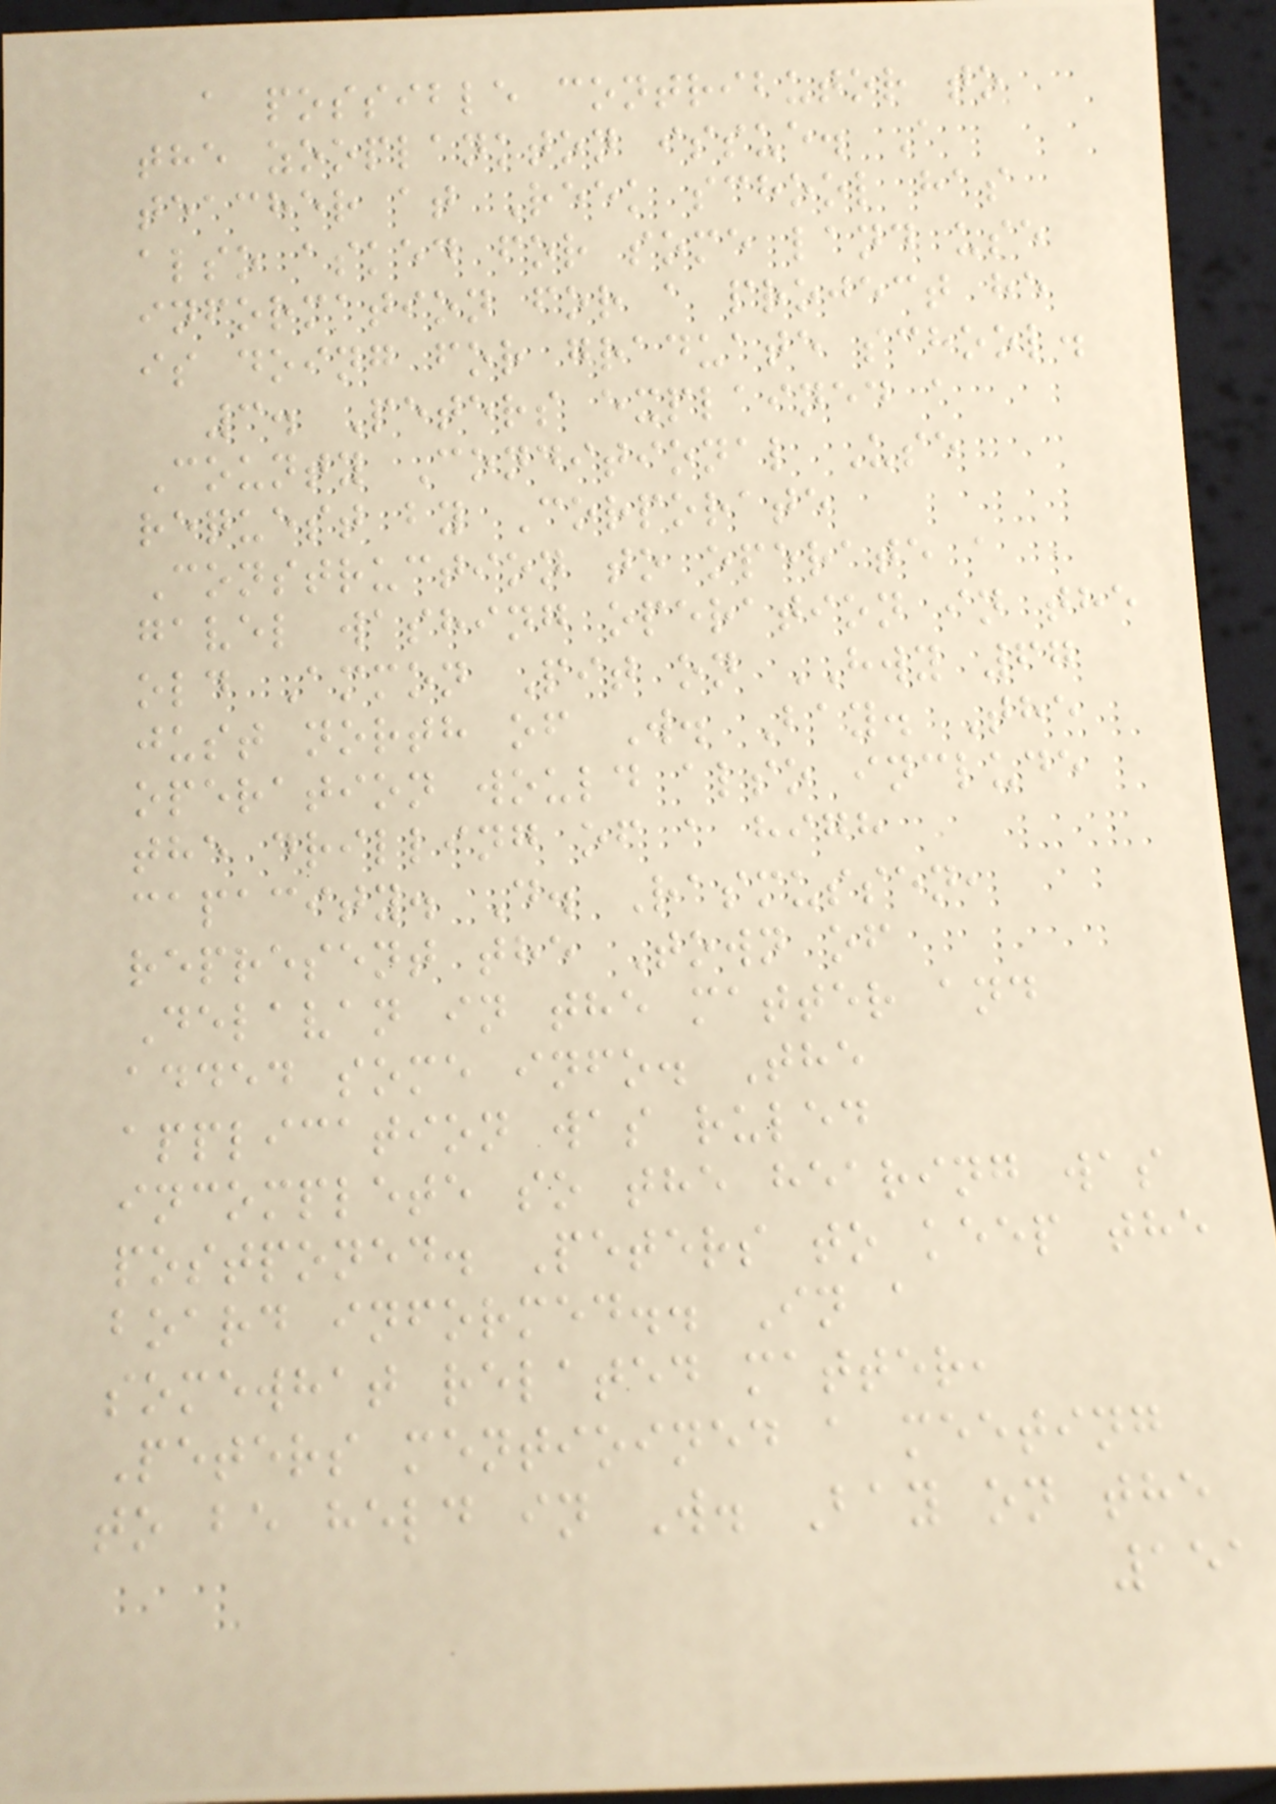a possible contributor to
the zooplankton issue. A
teacher at Reek school has
also asked for some land use
information for a project he
is doing for graduate school.
3. Peters explained a
County Conditional Use
request by Corporate
Construction to operate a
gavel washing operation in the
old Ammon Pit on HWY 67
just north of W. Bay. The
operation would also include
the drilling of a high
capacity. D. Rasmussen,
represent the Town of
Delavan in the matter and
added some info. The
application was ruled
incomplete so the hearing was
postponed. Peters to keep the
board informed.. In a
somewhat related matter,
Peters mentioined a meeting
to be held in W. Bay on the
151
